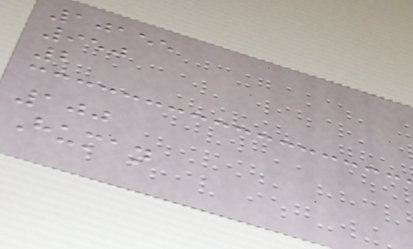10155
950
2
100
Human
